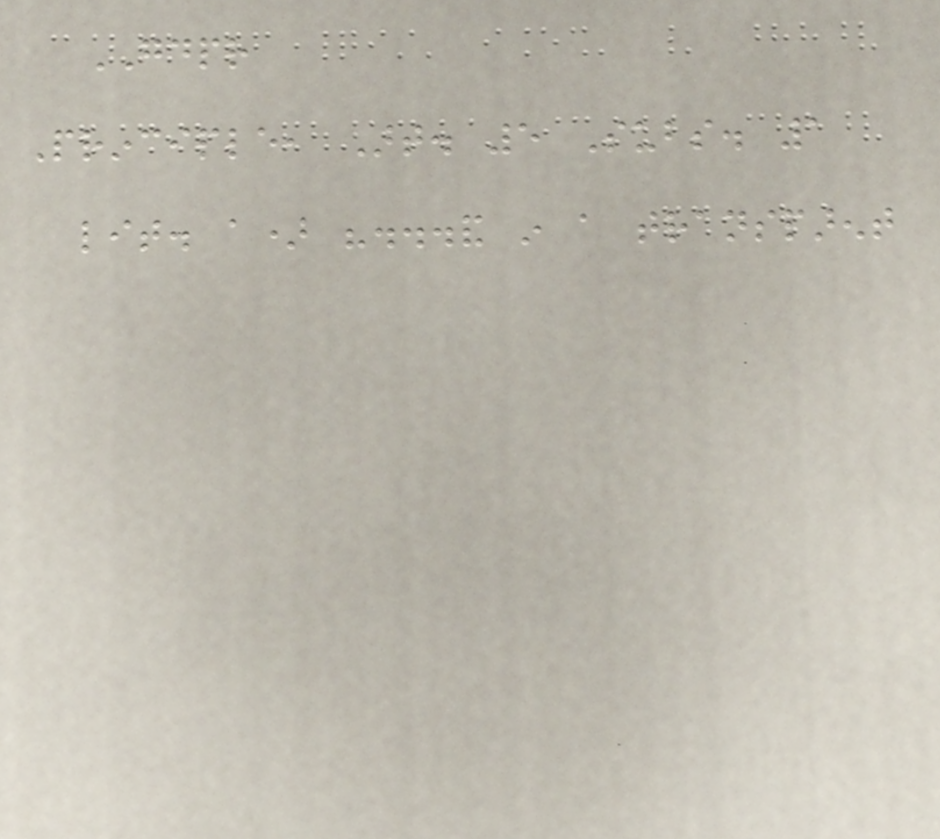GDPR
Principle, Art. 5 Subs. 1
lit. a) "...and in a transparent
